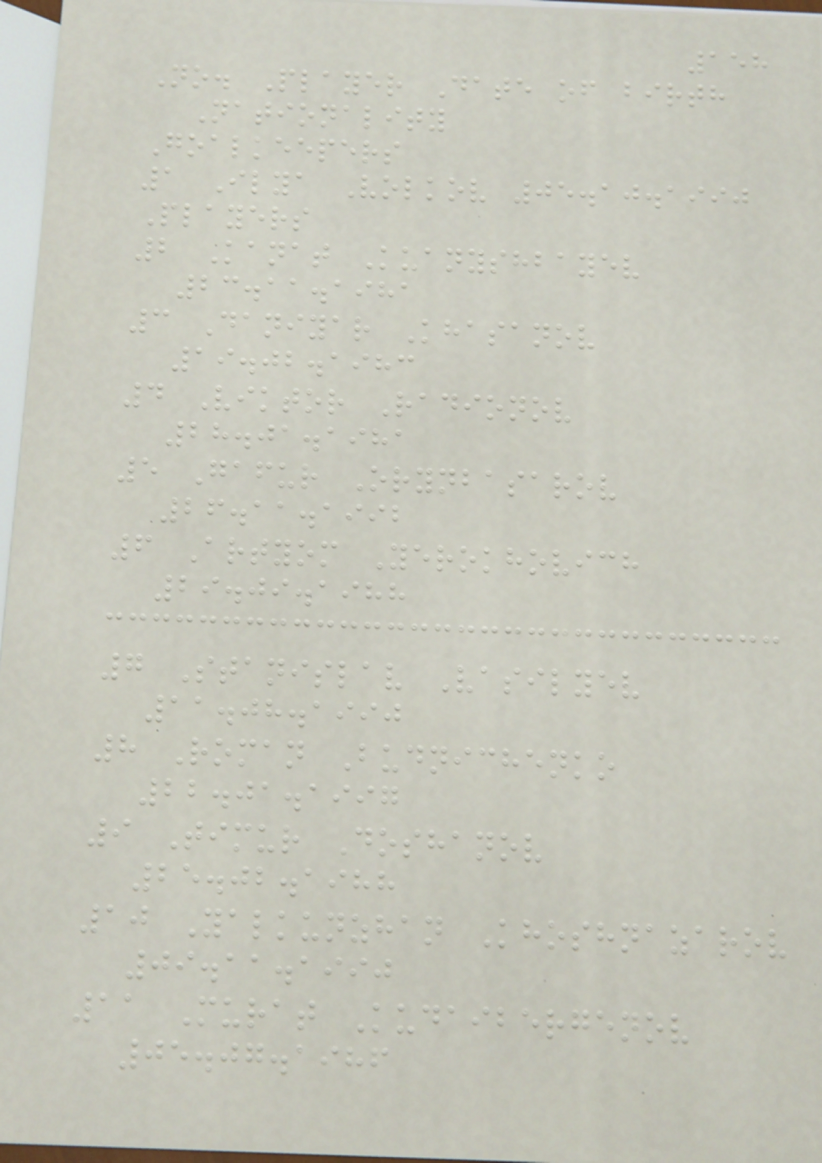158
No. Player Date of birth
Nationality
Goalkeepers
1 Ilya Volkov 05.10.1990
Players
2 Kanat Kuanyshbayev
23.11.1981
3 Daniyar Khasanov
19.02.1983
4 Viktor Radionov
28.01.1981
5 Gafur Orynbasarov
26.11.1992
6 Artyom Yerokhovich
29.09.1988
7 Stanislav Vasilyev
11.08.1990
8 Roman Budnichenko
22.01.1997
9 Timur Doshanov
25.02.1988
10 Yalkunzhan Khoshnazarov
09.11.1990
11 Murat Kudaibergenov
05.07.1986
